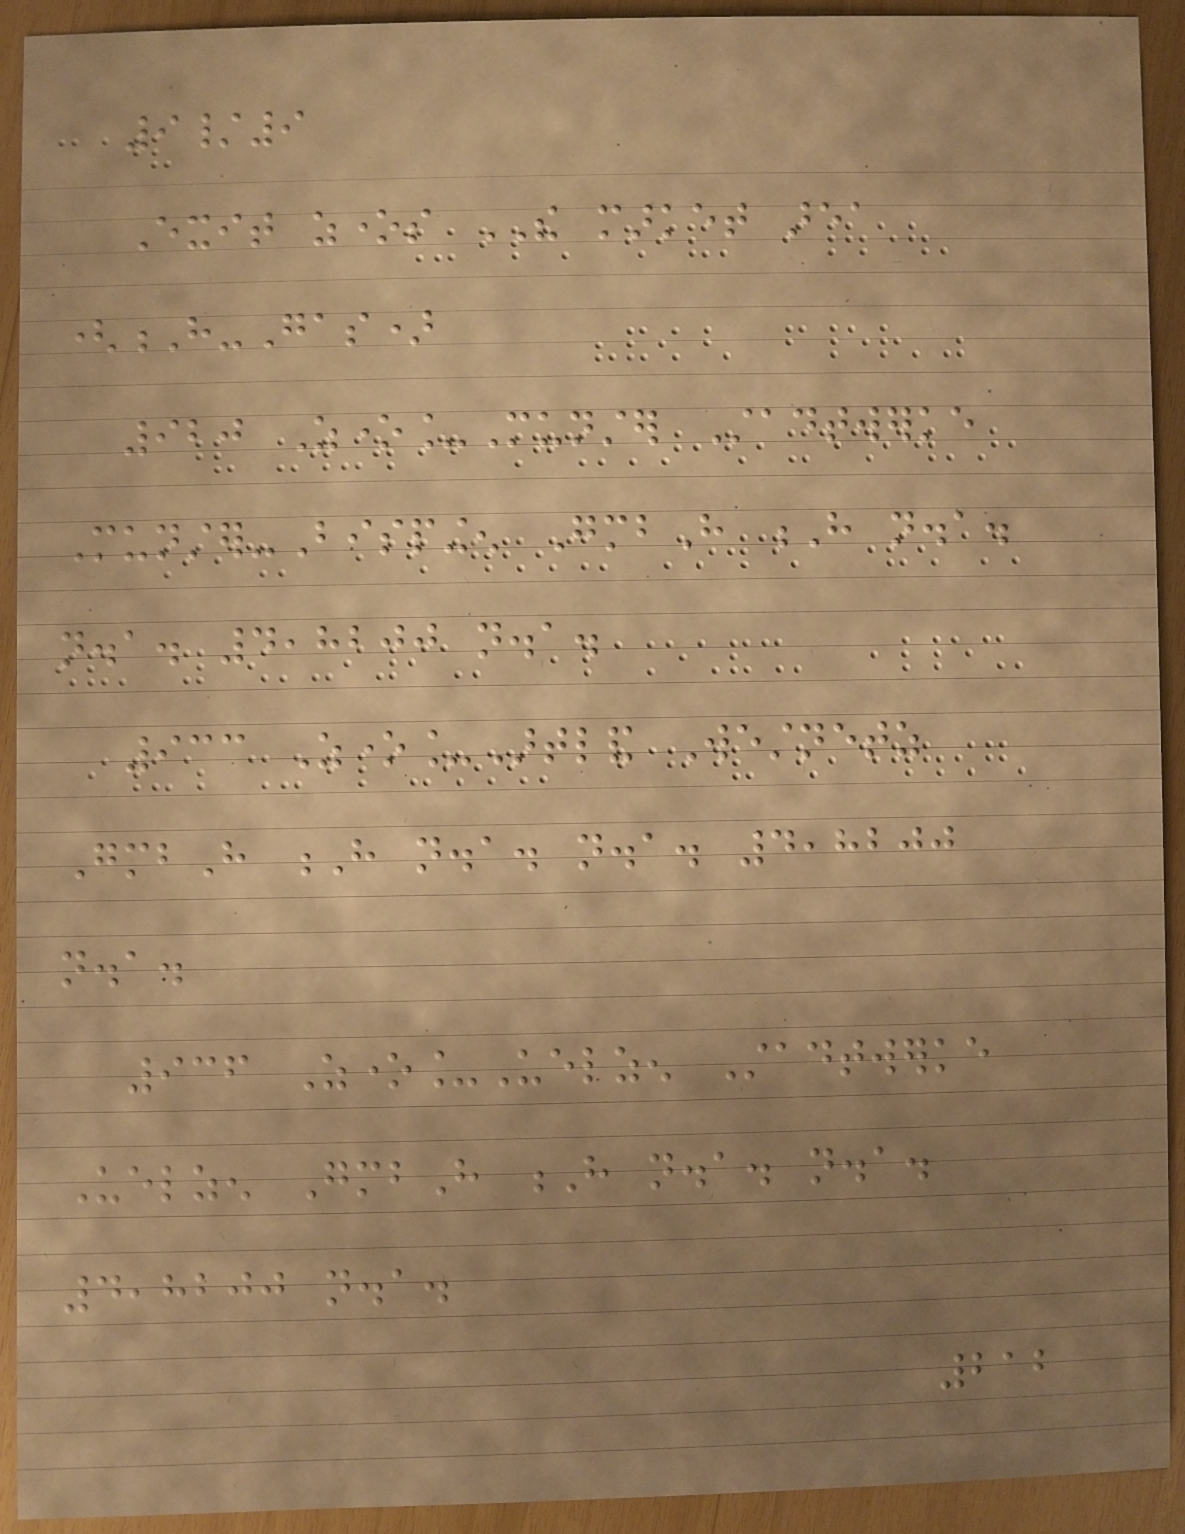9/9
Exit zones THE market area
(H-Gas)
920 Zone_Munster Stadtwerke
Munster-Bispingen GmbH H n.a.
n.a. 4,8200 n.a.
933 Zone_Artland Westnetz
GmbH H n.a. n.a. 4,8200
n.a.
936 Zone_Uelzen Stadtwerke
Uelzen GmbH H n.a. n.a.
4,8200 n.a.
212
